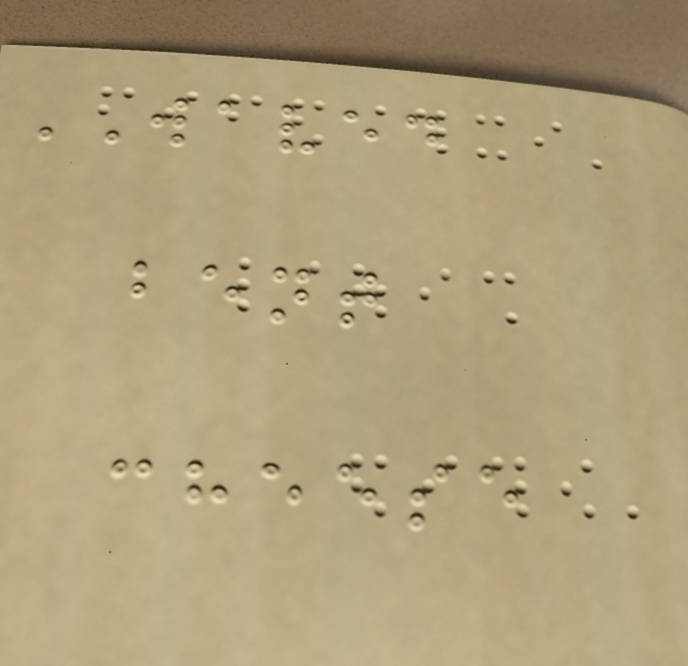WAVED
bent
cheese
